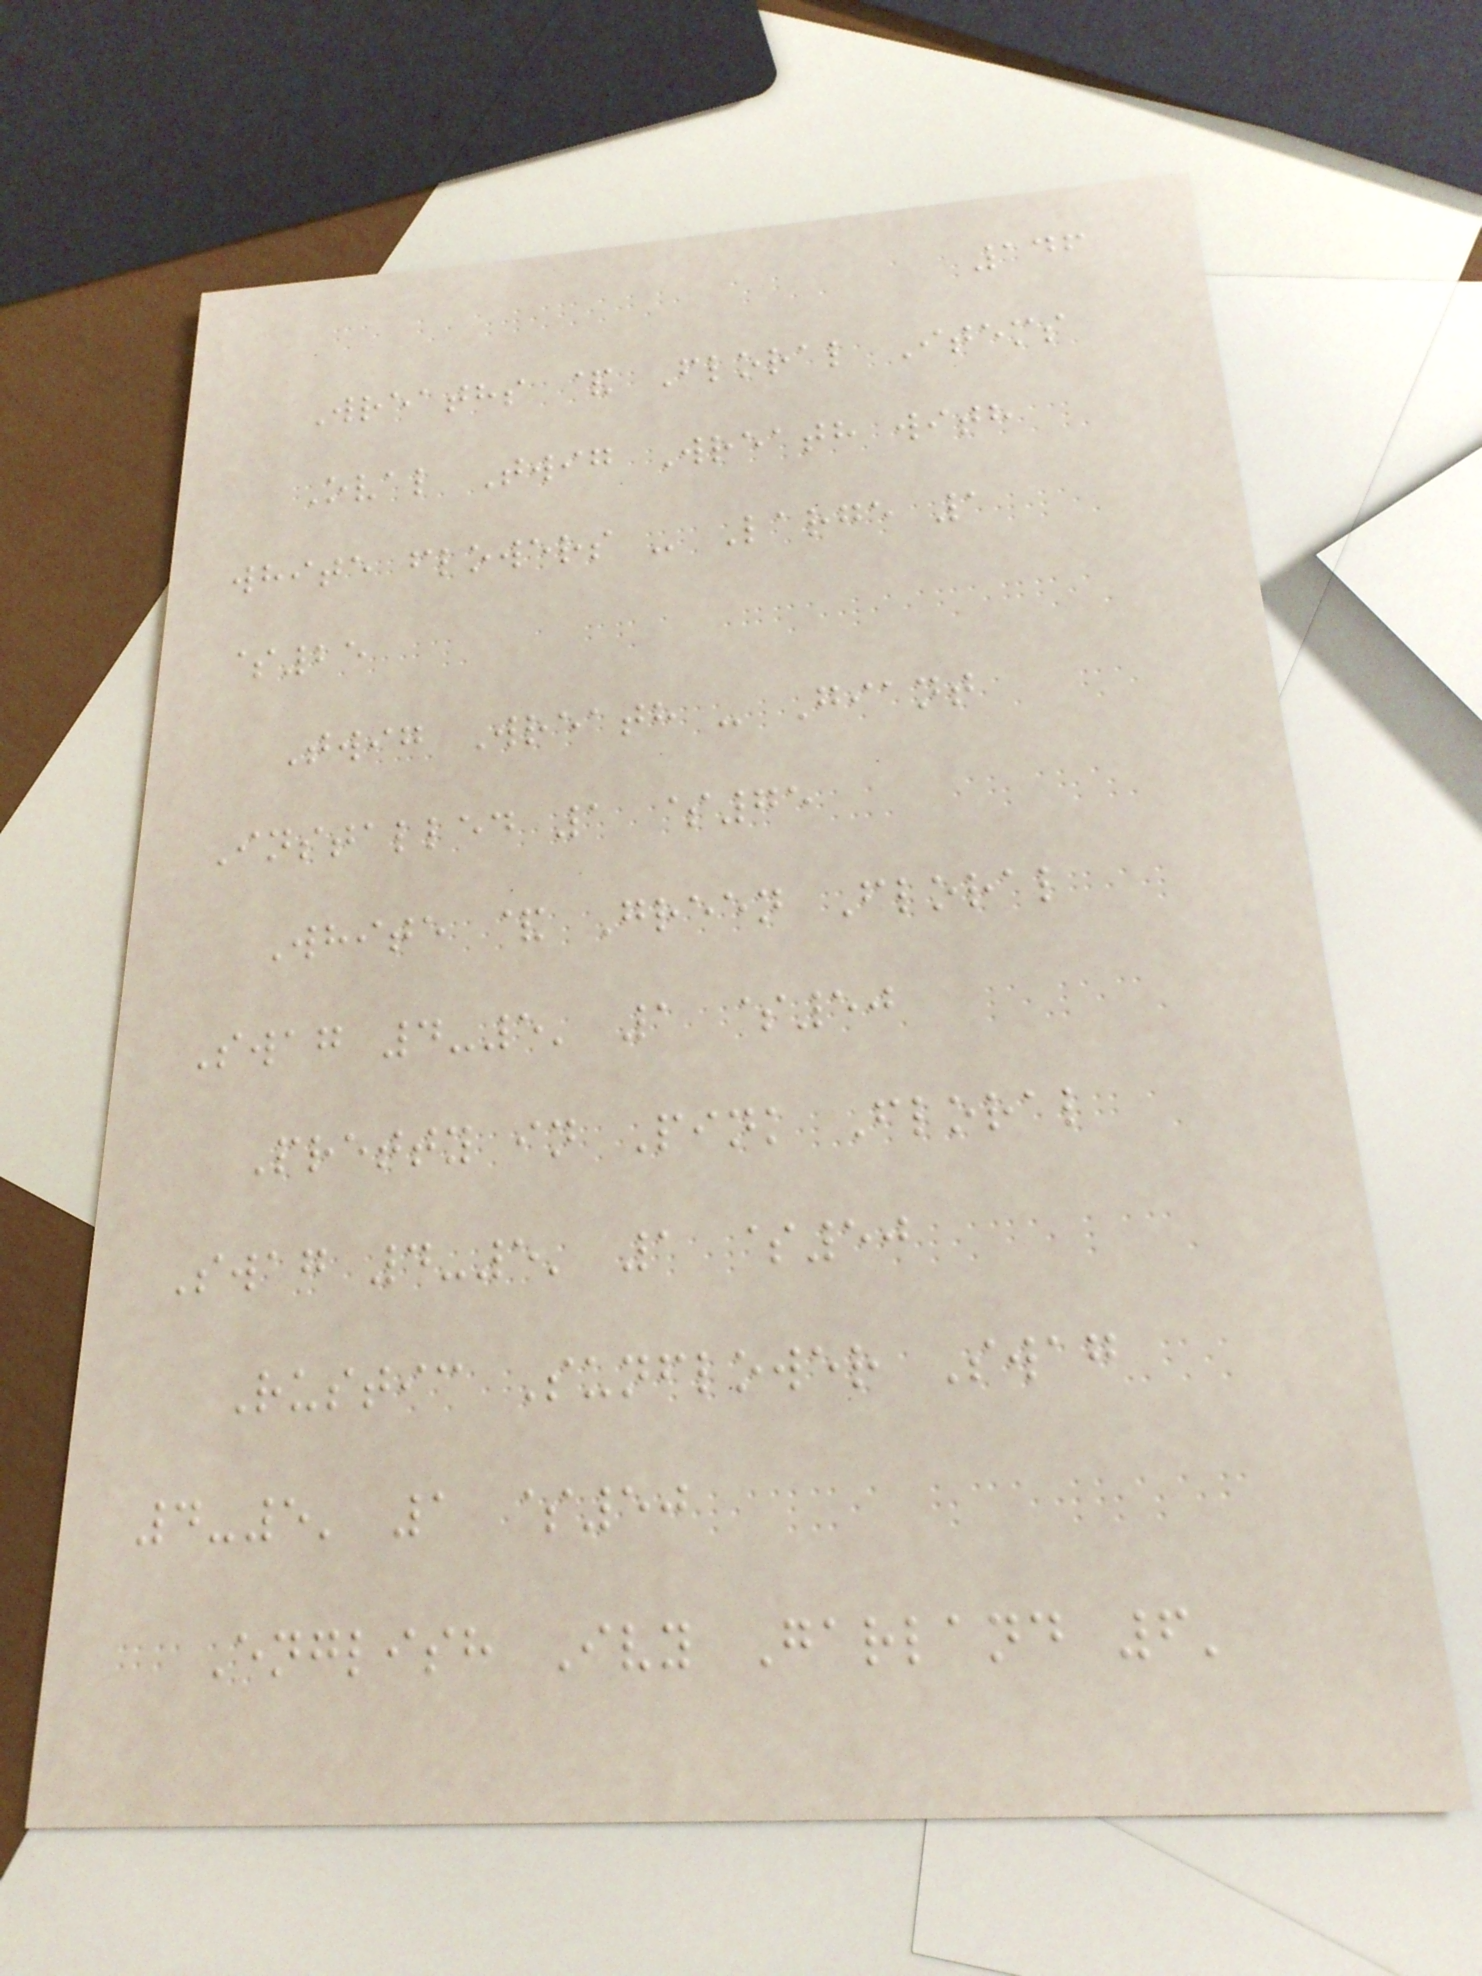146
Wreaths & Floral Items
Oval Twig Wreath with
white flowers - Large 1
$25
Twig Wreath - Giant
Installed 1 $75
White & Green Floral
Swag 4-5' 1 $50
Pretty in Pink Floral
Swag 4-5' 1 $50
Rustic Sunflower Swag
4-5' 1 $50
English Ivy Garland 6'
